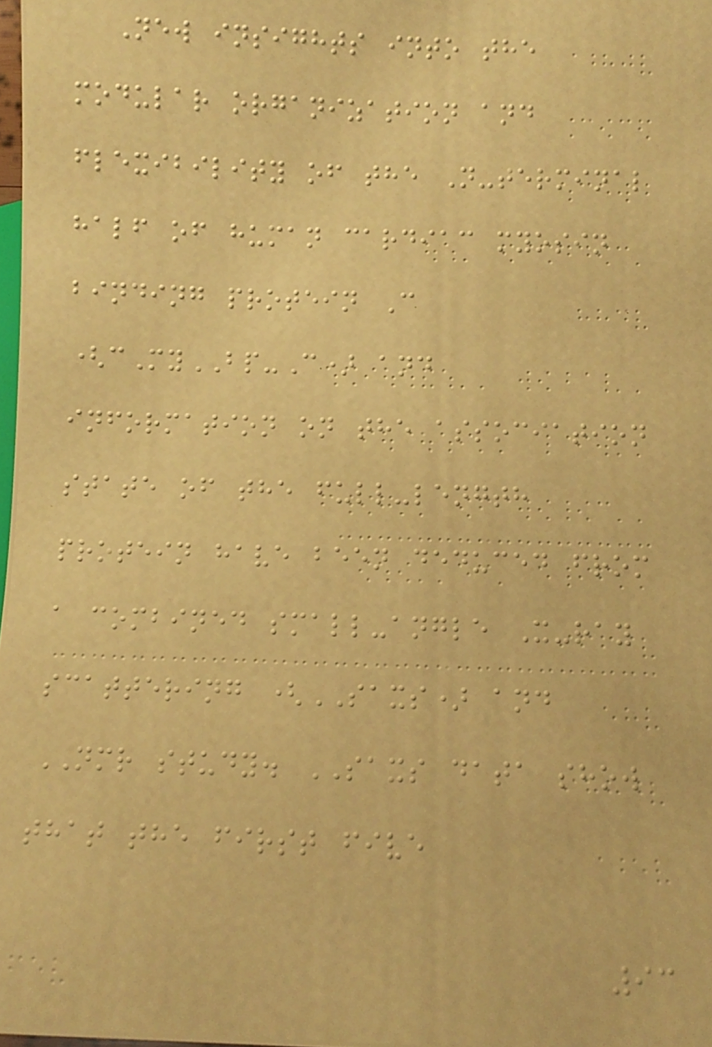New insights into the
modular organization and
flexibility of the N-terminal
half of human cardiac myosin
binding protein C
(cMyBP-C) and
information on the association
state of the full-length
protein have been deduced from
a combined small-angle X-ray
scattering (SAXS) and
NMR study. SAXS data show
that the first five
93
